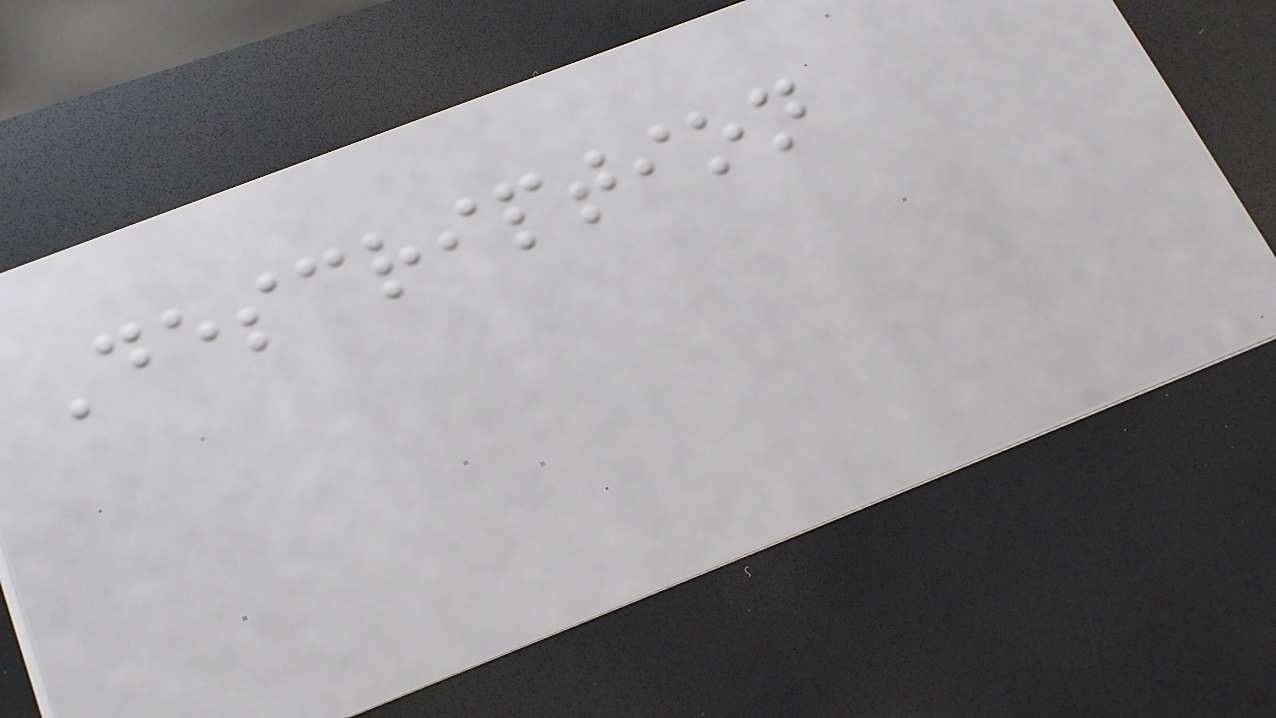Description
